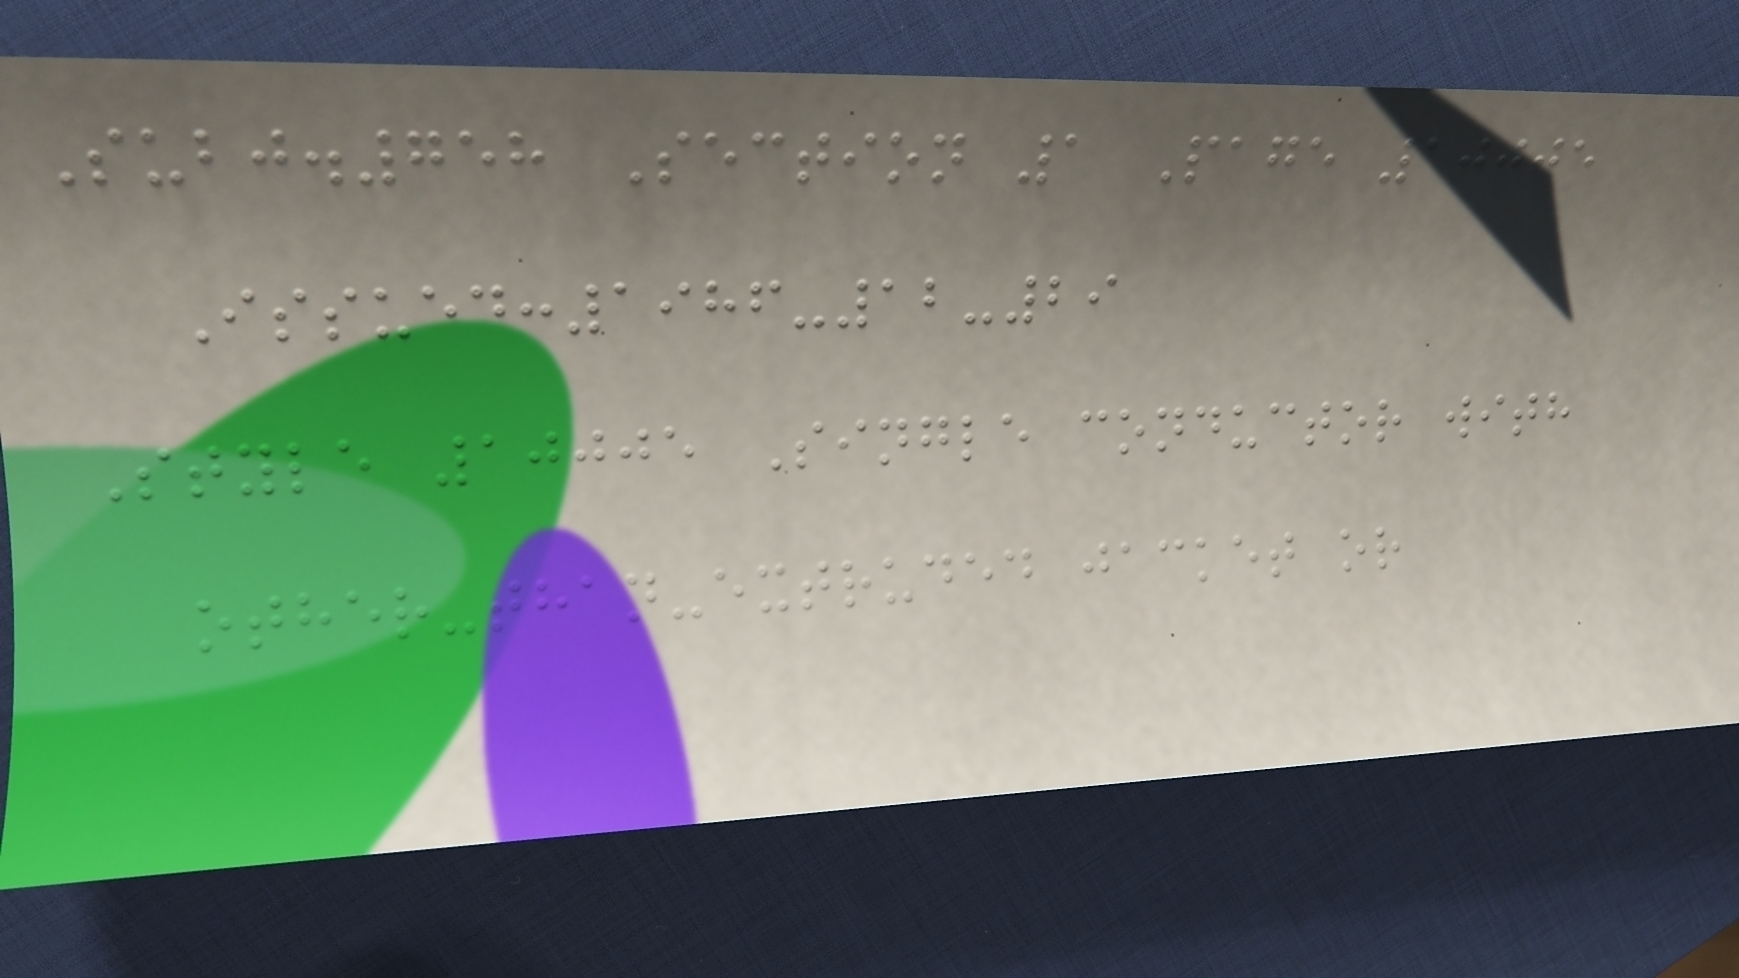Subj.758 Section 1 Page 10005
Issued:1986-12-29
Style 10005 Single conductor with
other-than-extruded jacket or
